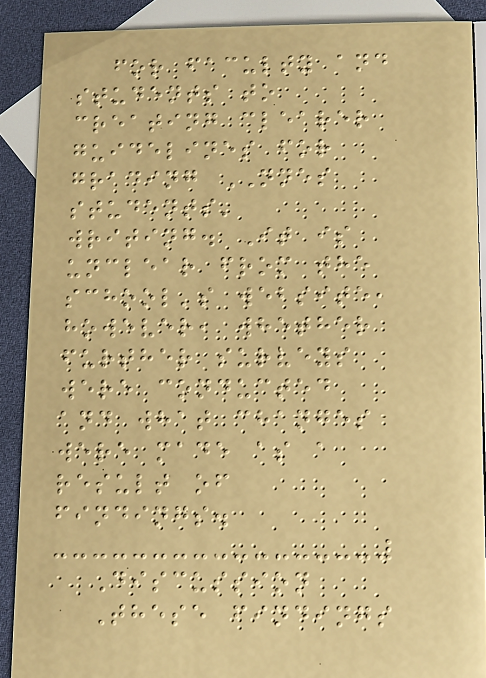for faculty and
students to
creating clearer
guidelines for
grading NNES
students'
writing. It is
unclear from the
school's website,
however, whether
further surveys
were conducted
and what changes
were made as a
result of
findings.
Discussion
These findings
